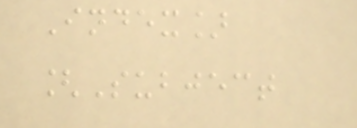Index]
[Subject
